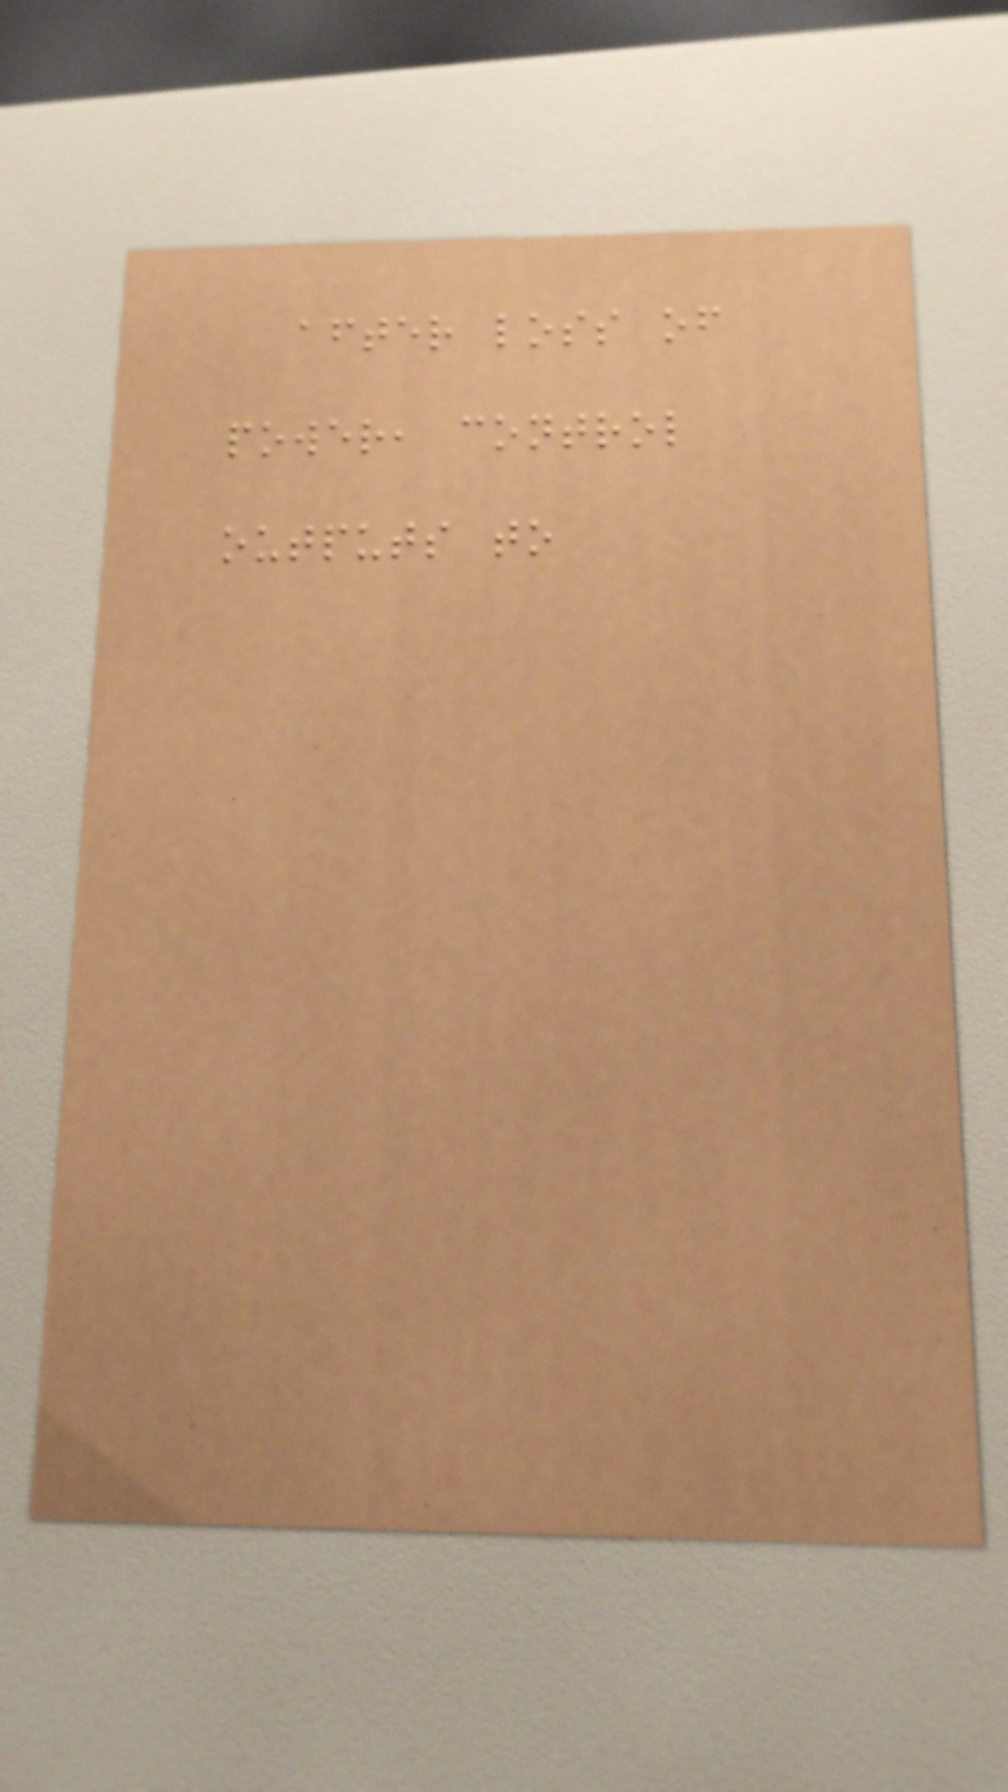after loss of
power, control
outputs to
